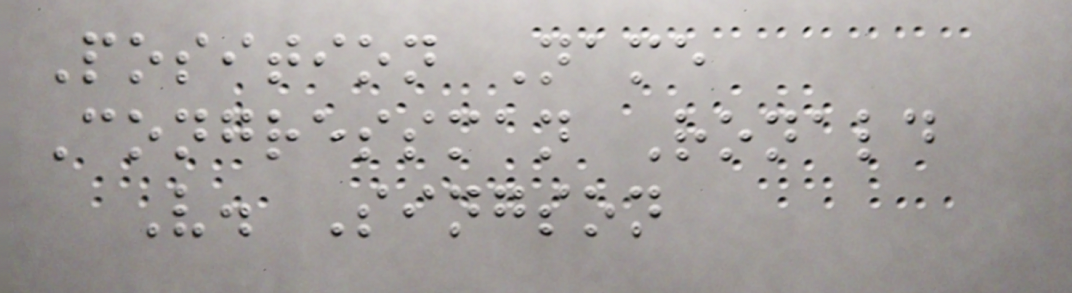Position Name
Congressman Ronald
V. Singson
